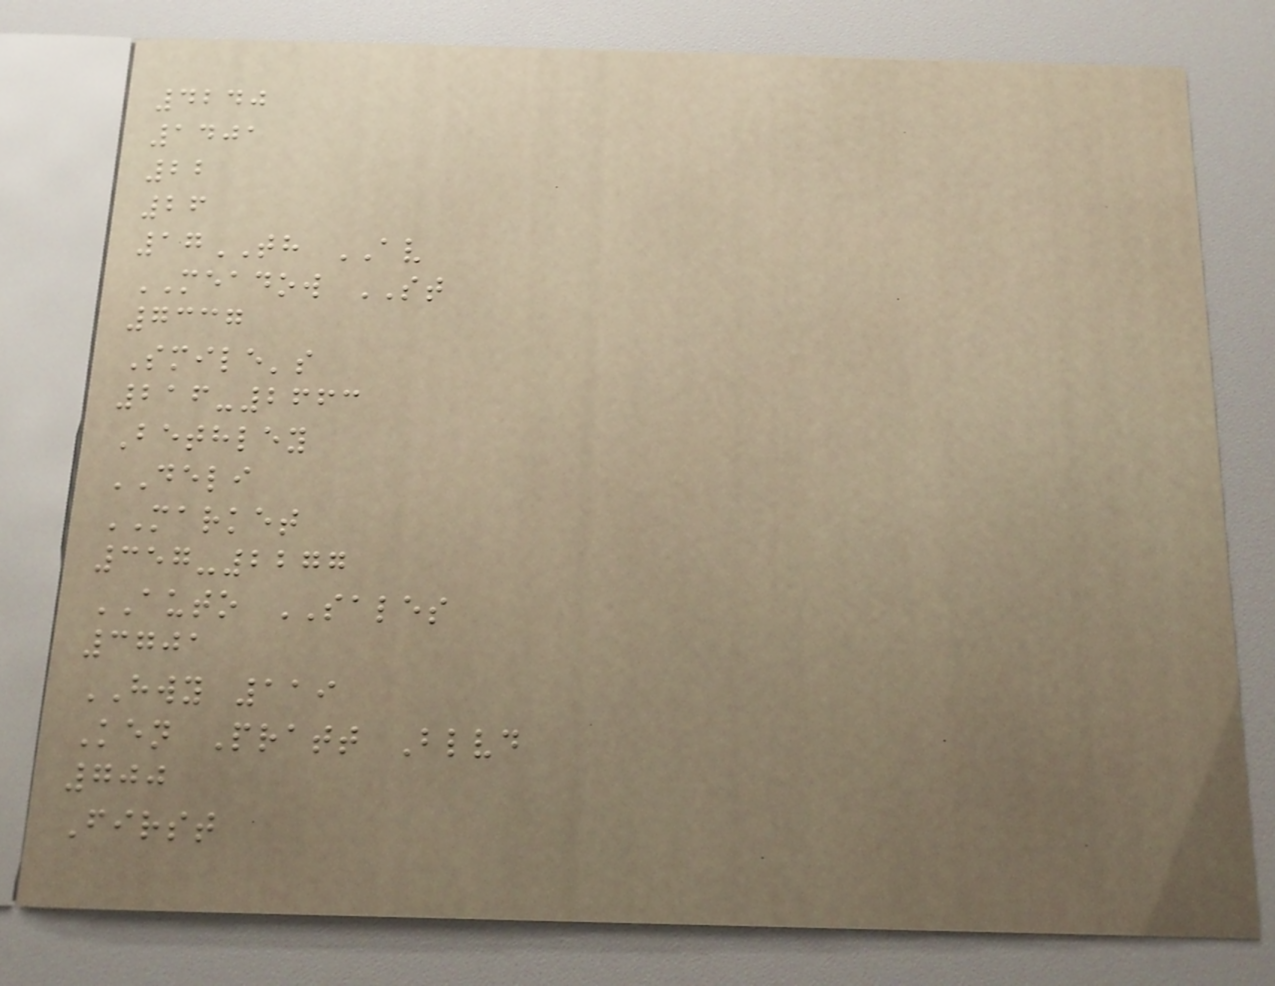4240
1401
22
26
17TH AV
MEADOW ST
7337
Smile's
216-2663
Bethley
DELI
MARKET
357-2277
AUTO SALES
3701
HWY 119
Ken Pratt Blvd
700
First
